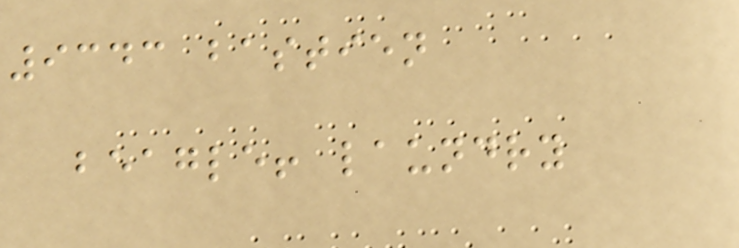9343 bastien
beagle! laundry
